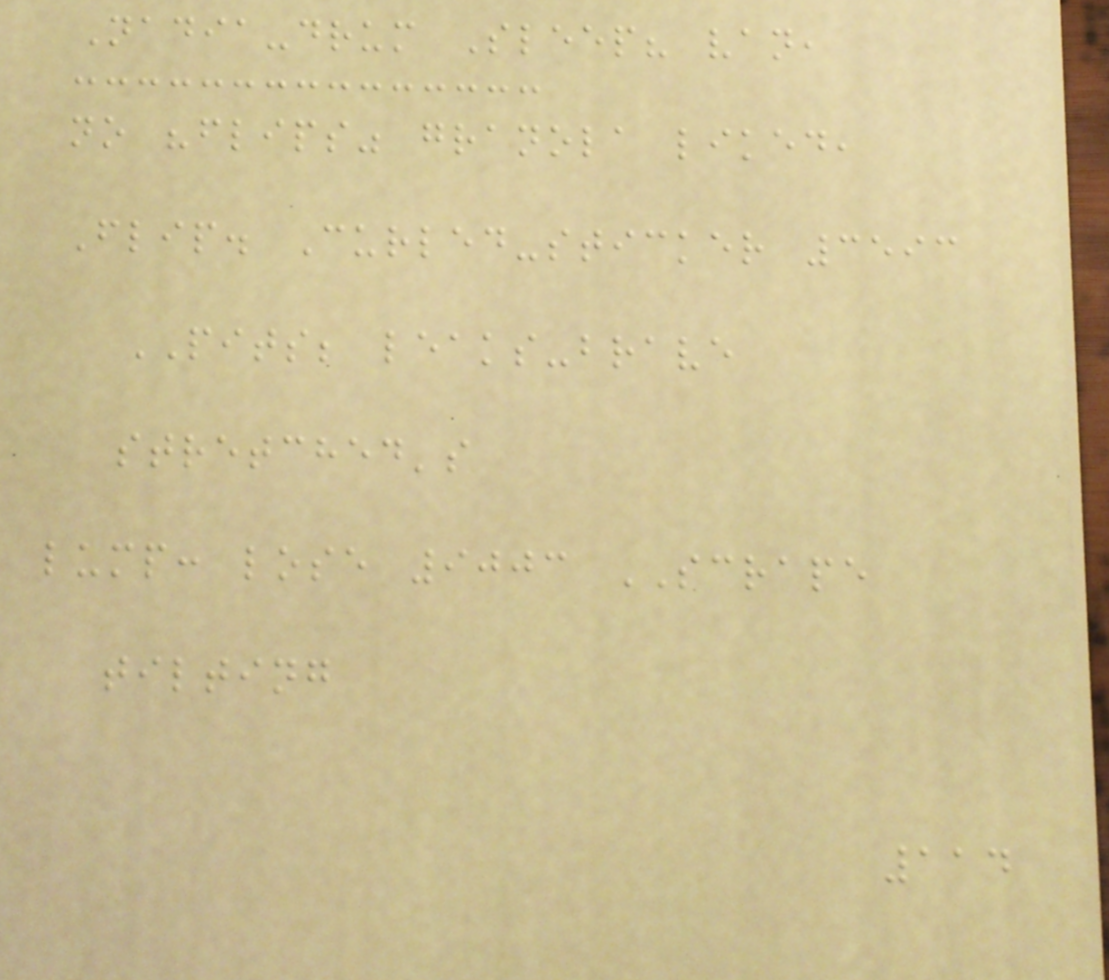Nadia-drum Sleep? van,
no "flips" granola liked,
Flip. Curled-sticker 3593
PITS; leaks-brave
stretched's
lump: lose 9003 SCRAPE
tilting
114
